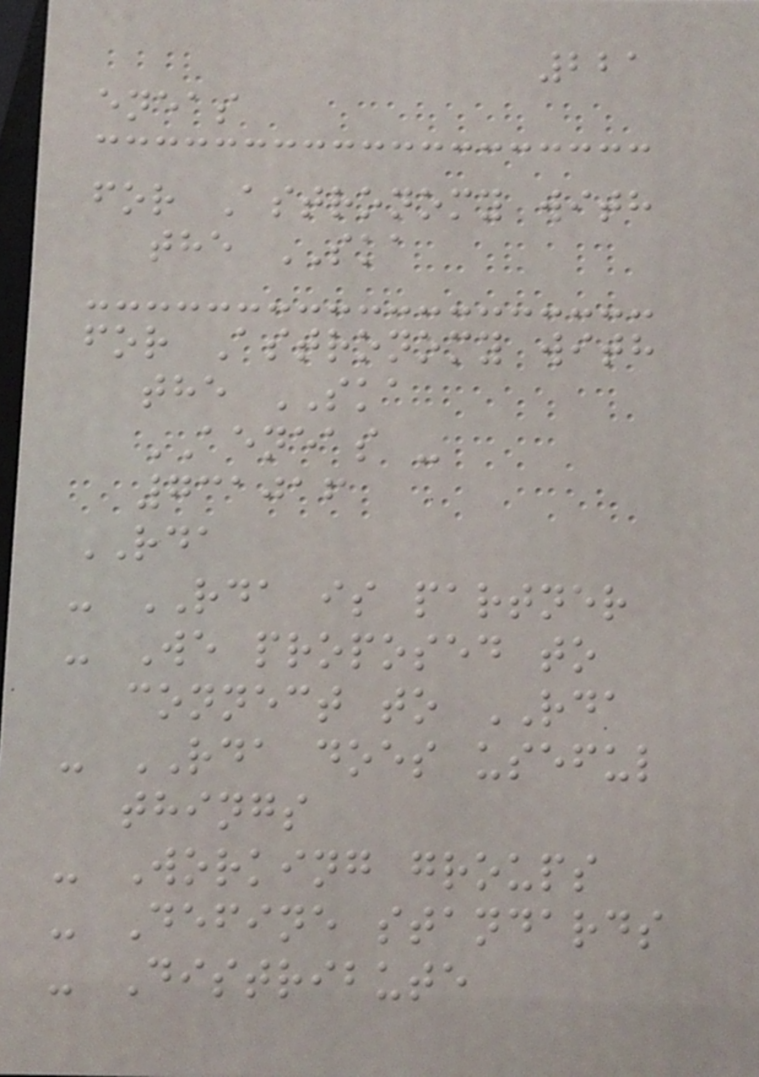221
eneas
for Astronomy with
the SKA
for Astronomy with
the SKA
AENEAS -
731016
RDA
- RDA is partner
- We proposed to
connect to RDA
- RDA does useful
things
- Working groups
- Define standards
- Distribute
